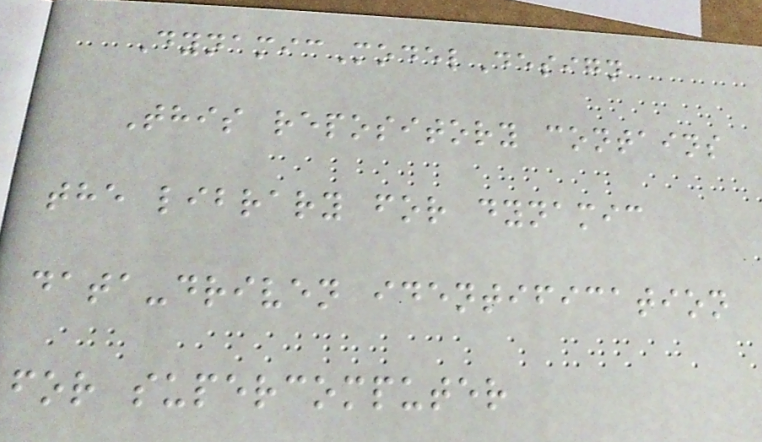DynamicModelDesign
This repository contains
the library for dynamic
data-driven identification
for supercomputer
